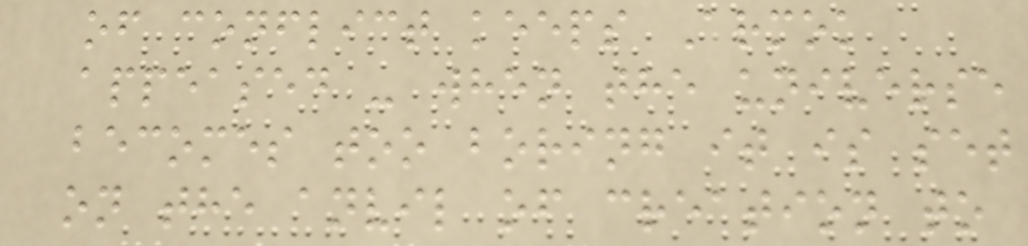of conflict keeps Armok
appeased - when the universe
becomes too boring it is set
on the anvil of creation to
